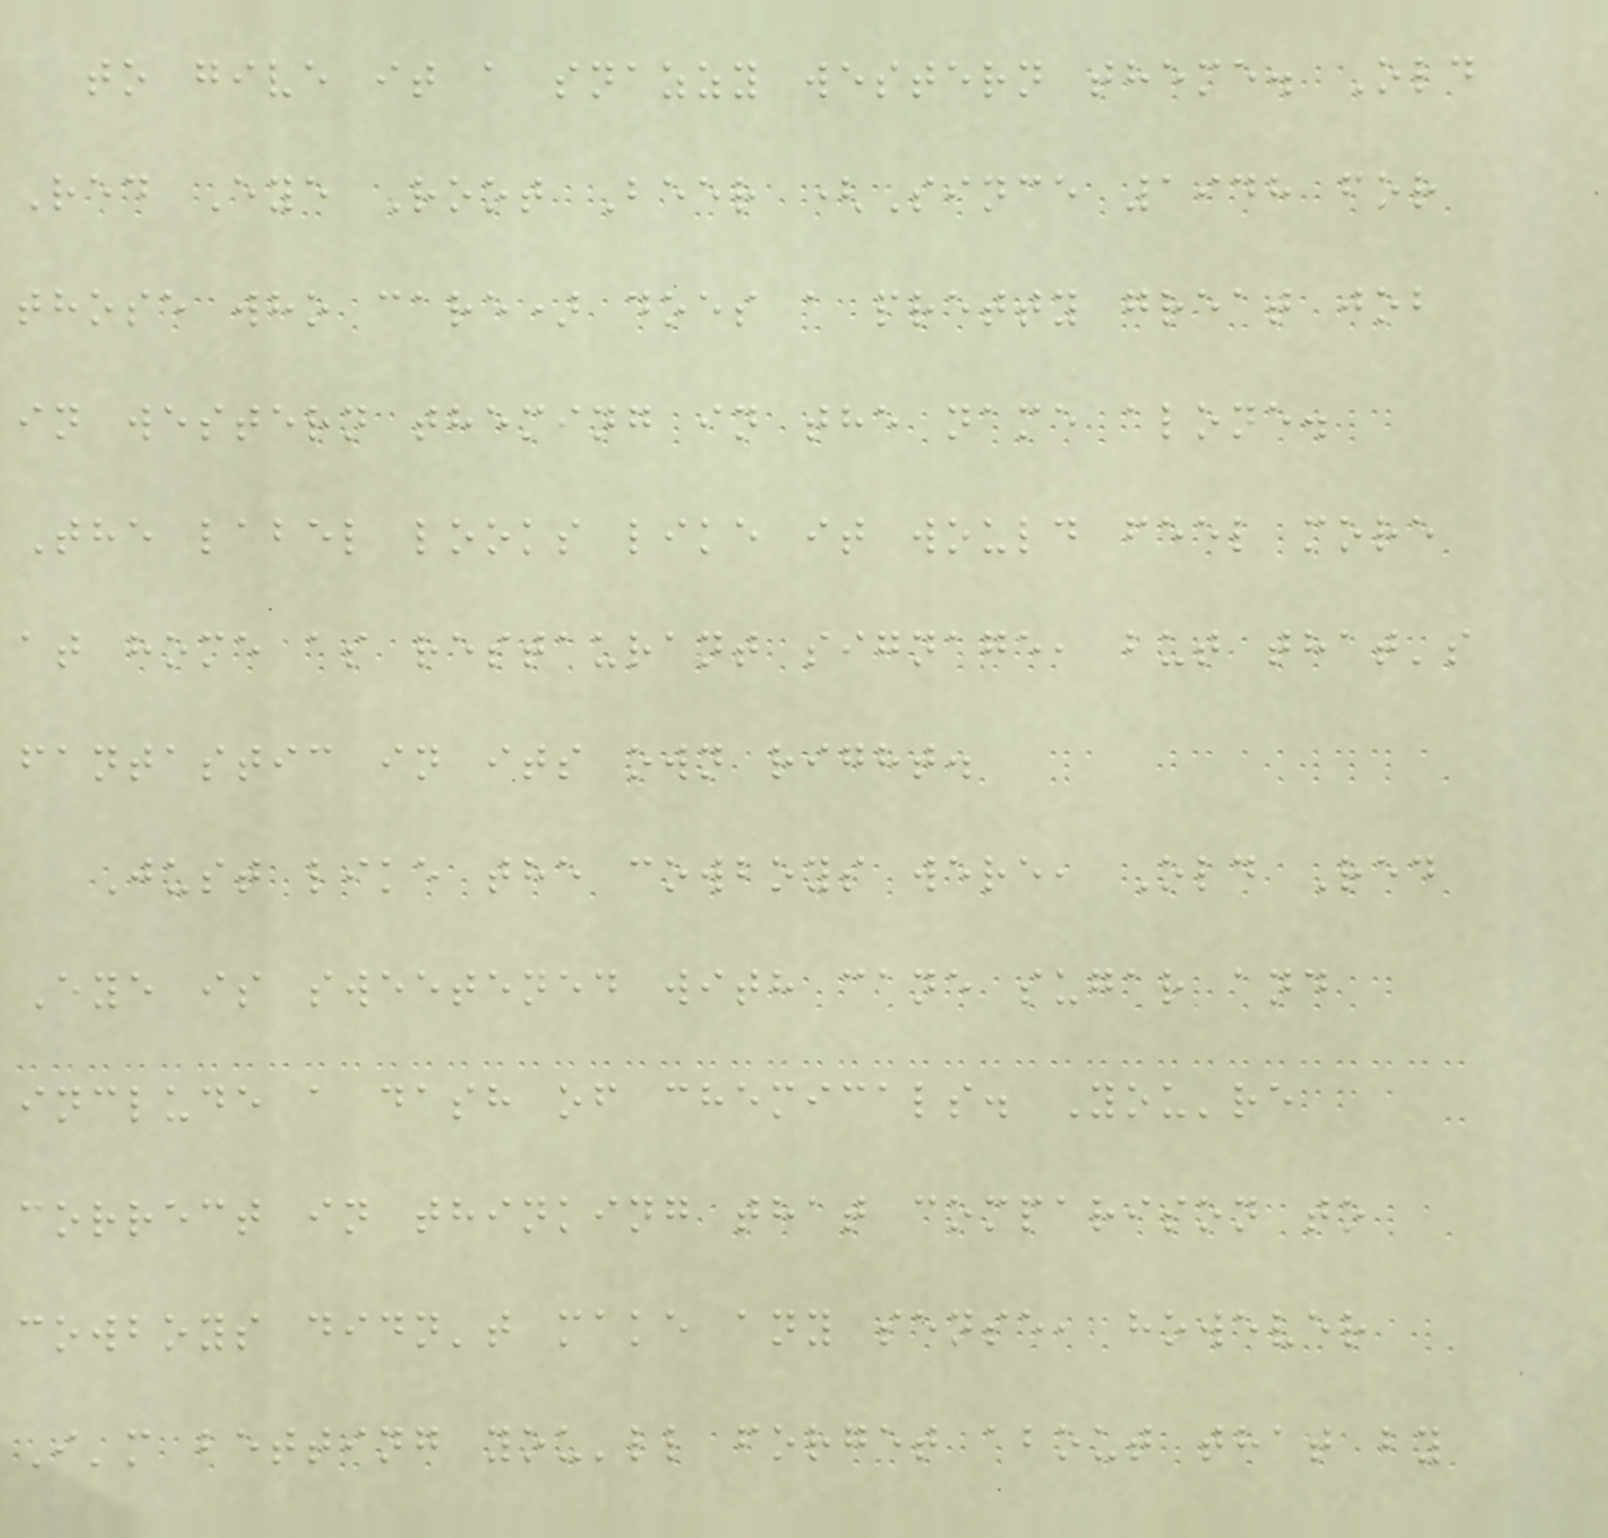to give it a snazzy western theme. Old
Red Eye Root Beer (Since 1948 for
those who care) does a pretty great job
in western theming in the name alone.
The label looks like it would feel more
at home as restaurant signage, but that's
fantastic in its own right.
Just like the cowboys were, Old Red
Eye is sweetened with cane sugar and
include a dash of chemicals. You're
correct in thinking that comparison to
cowboys didn't make any sense, however
I'm betting you'll forget about that by
